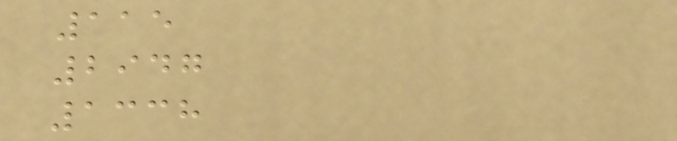115
2947
1338
